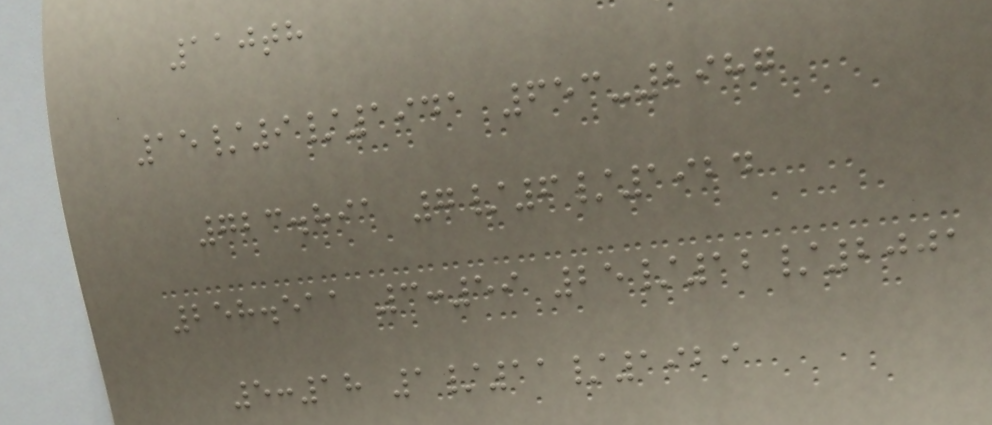110th
15/9/1941 653-2987
723.891 7/6/1924
258.511 3:59 25/12/2001
5:18 1/11/1929
